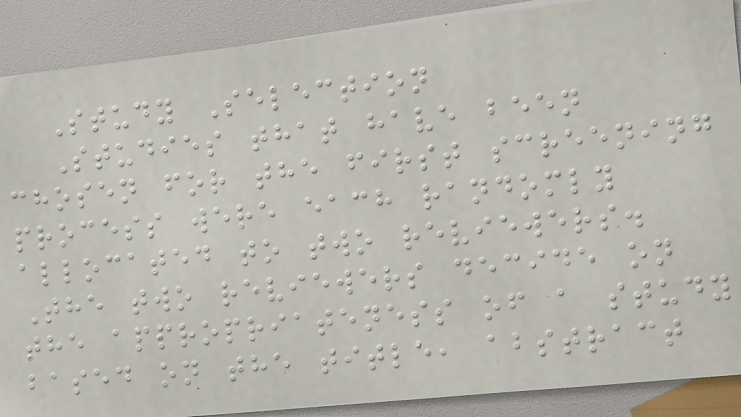Study Selection
Studies that have been
chosen for the first screening
process were each randomly
allocated to two reviewers.
The two reviewers decide on
the appropriateness of a study
based on the title, abstract
